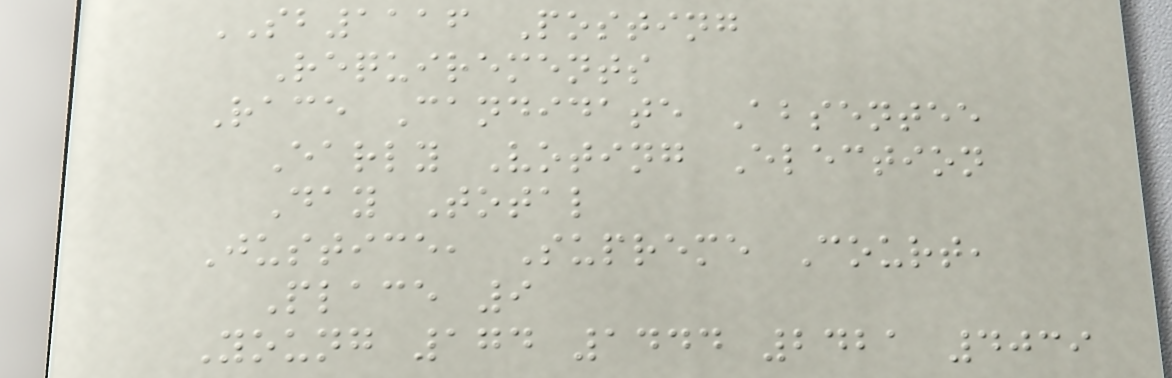SB1116 Posting
Requirements
Race Candidate Absentee
Early Voting Election
Day Total
Justice, Supreme Court,
Place 9
Young 174 1444 2421 4039
